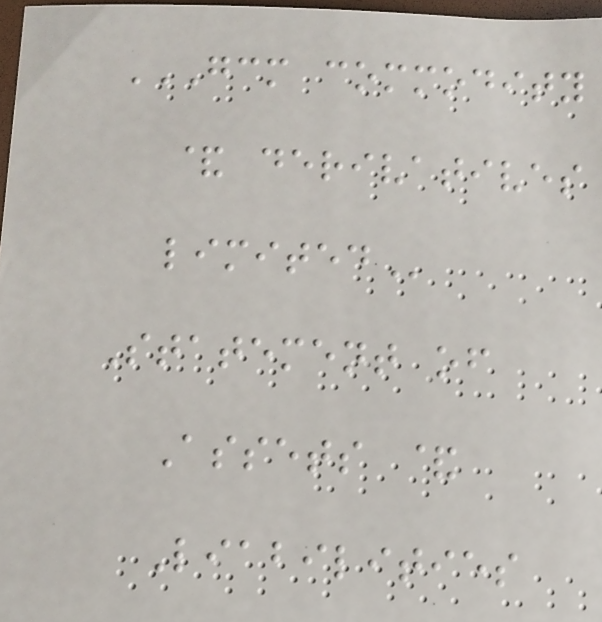GCM COMMODITY
& DERIVATIVES
LIMITED
Statement of
Assets &
Liabilities
